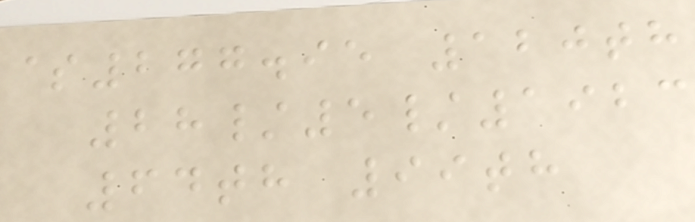$277.95 120th
28/5/1923
64th 99th
